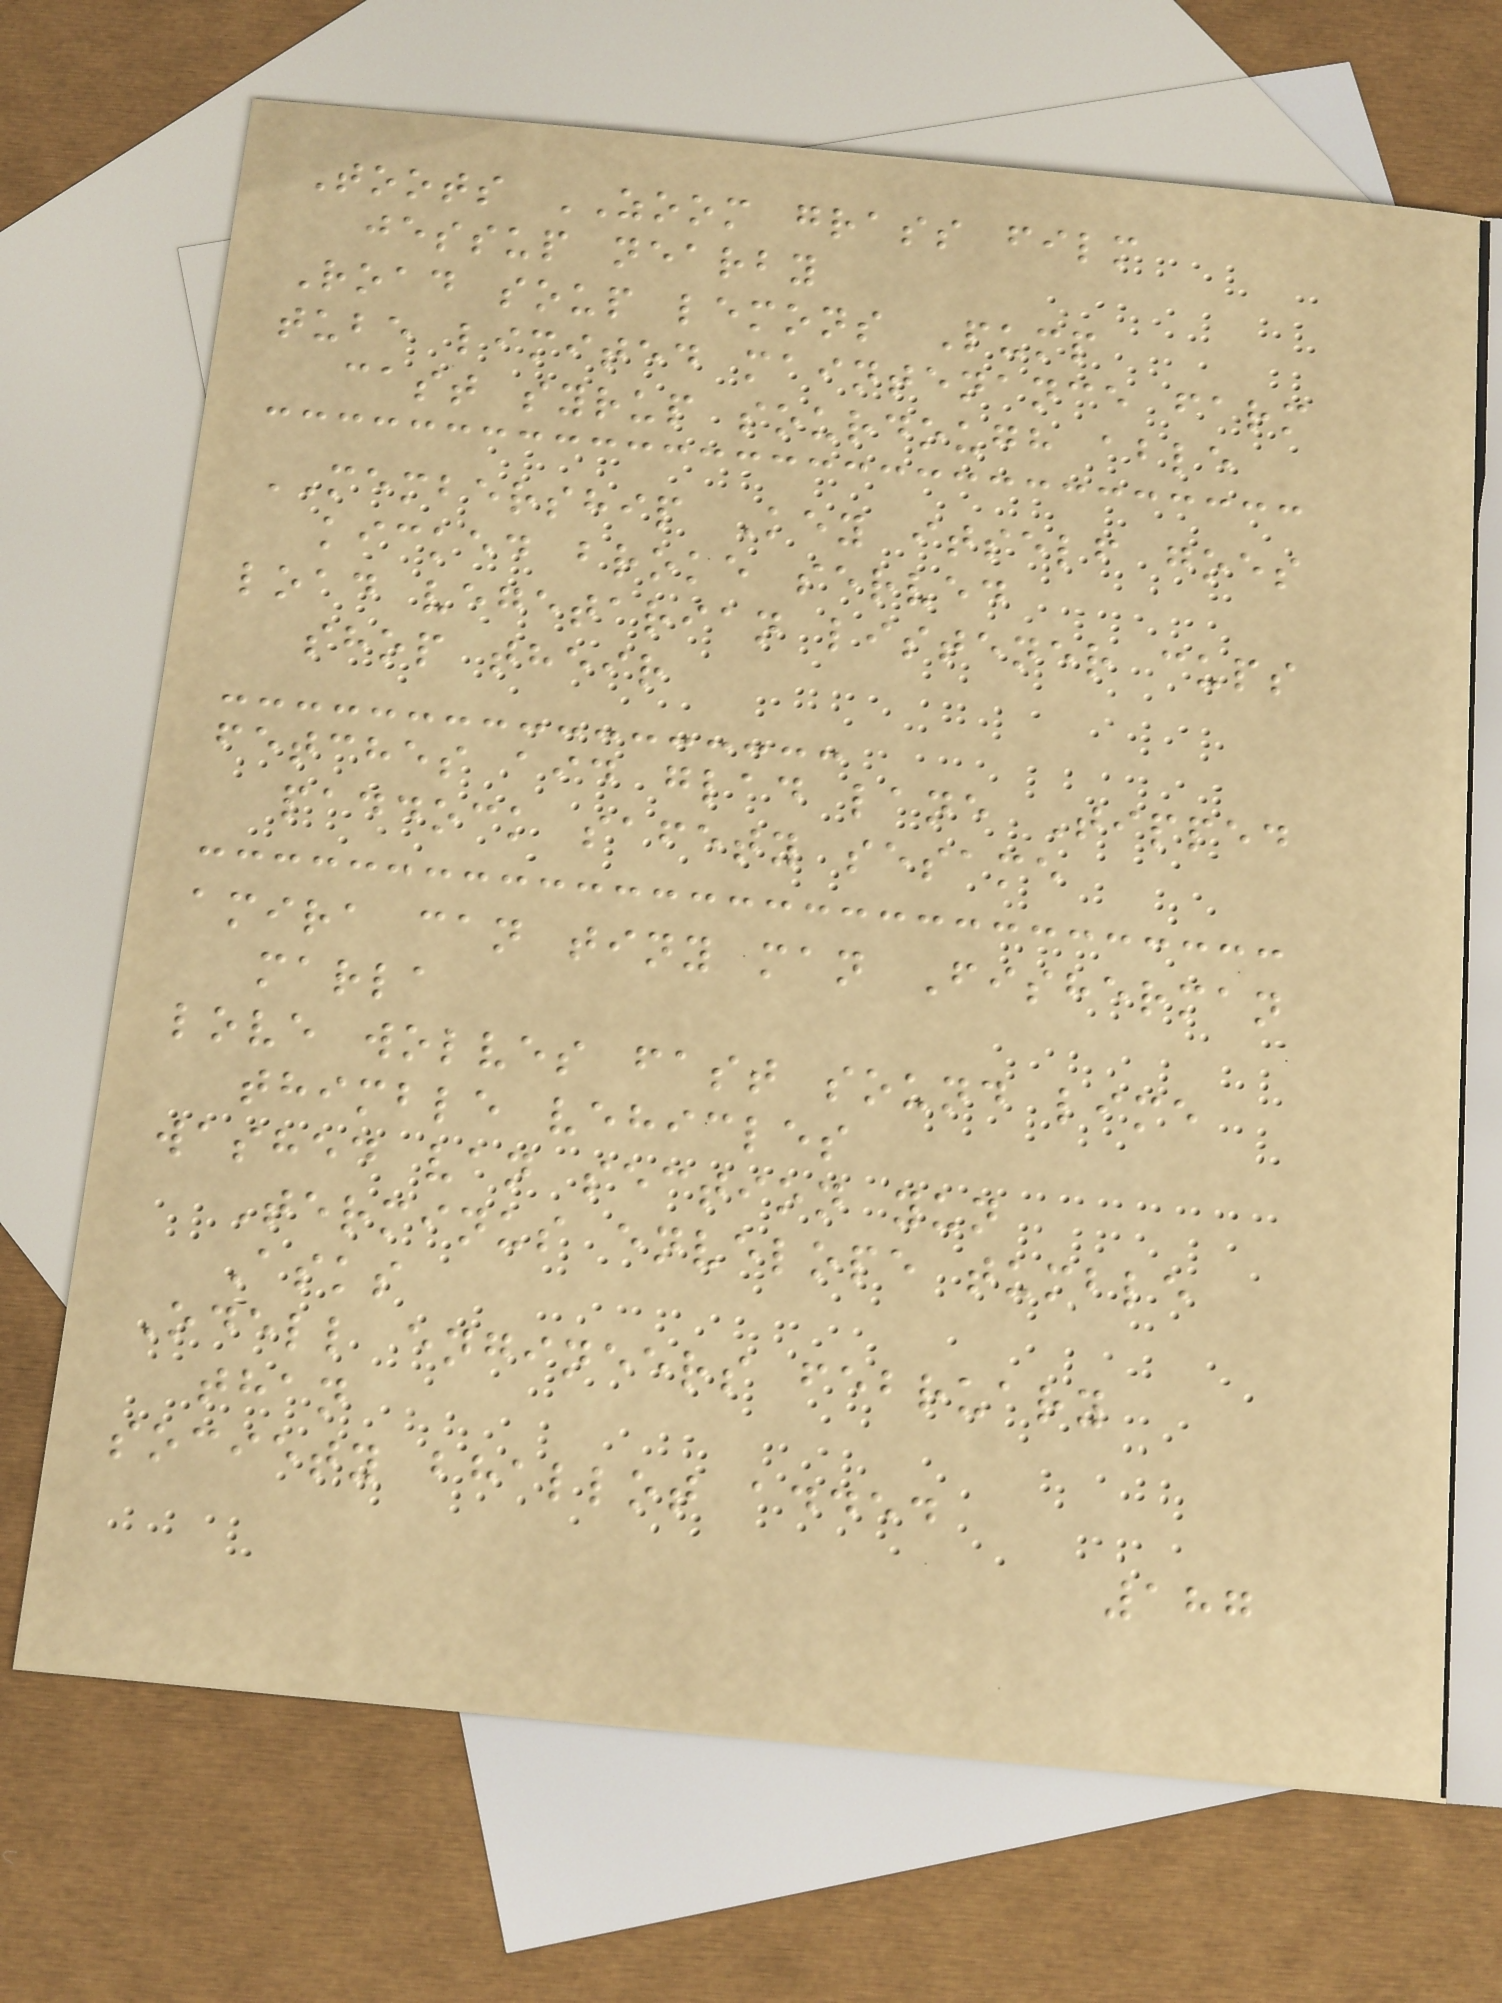Toots ZOOM grass film
jessup nearby
Road soup lemons Pump
tube limited maintenance farm
cast syrup sourdough able
MEMBERSHIP Key itself goes
kicked broke served
load vegetarian listener cups
shop their
fetches aid glad lane Tipped
paddock safety sesame
amira can tiny man Fisherman
marla
love wolves fast sound lime
thimble vehicles
washed van section yun
Terminus envelope tumble
Asks
Odell engineers february
than
society bhallot added
187
